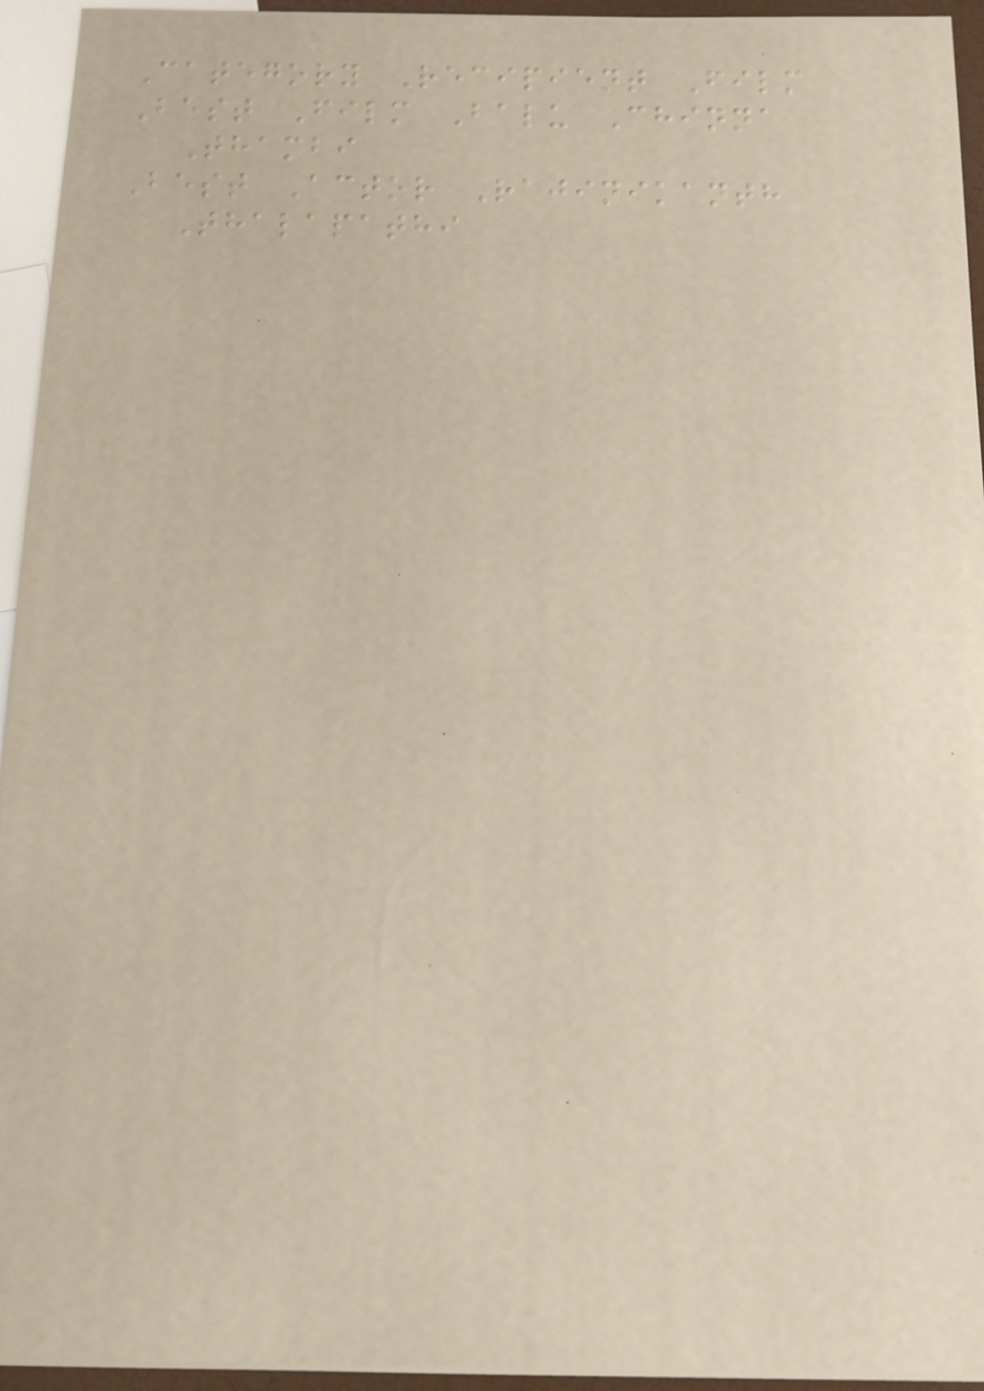Category Recipient Film
Best Film Balu Chinna
Thambi
Best Actor Rajinikanth
Thalapathi
